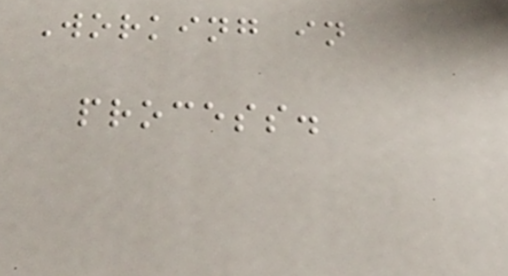Working in
process.
